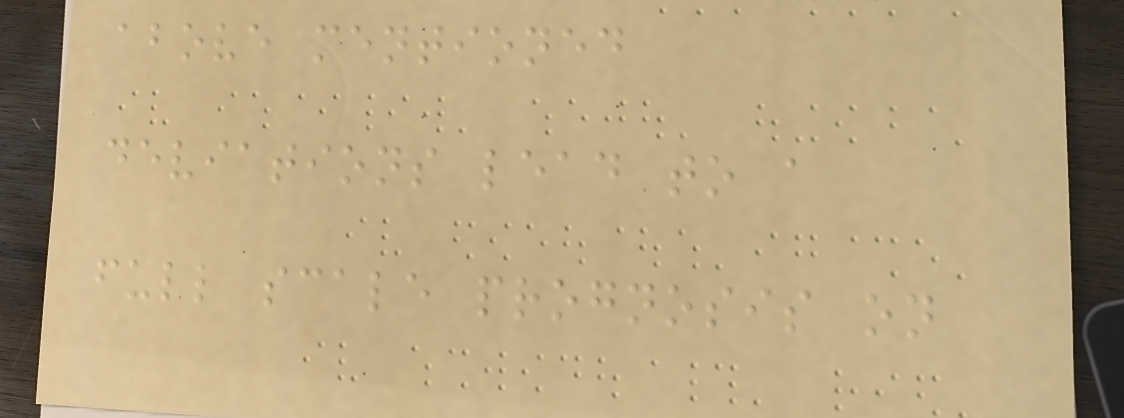above mentioned
deviations lead to a
full scale prognosis on
